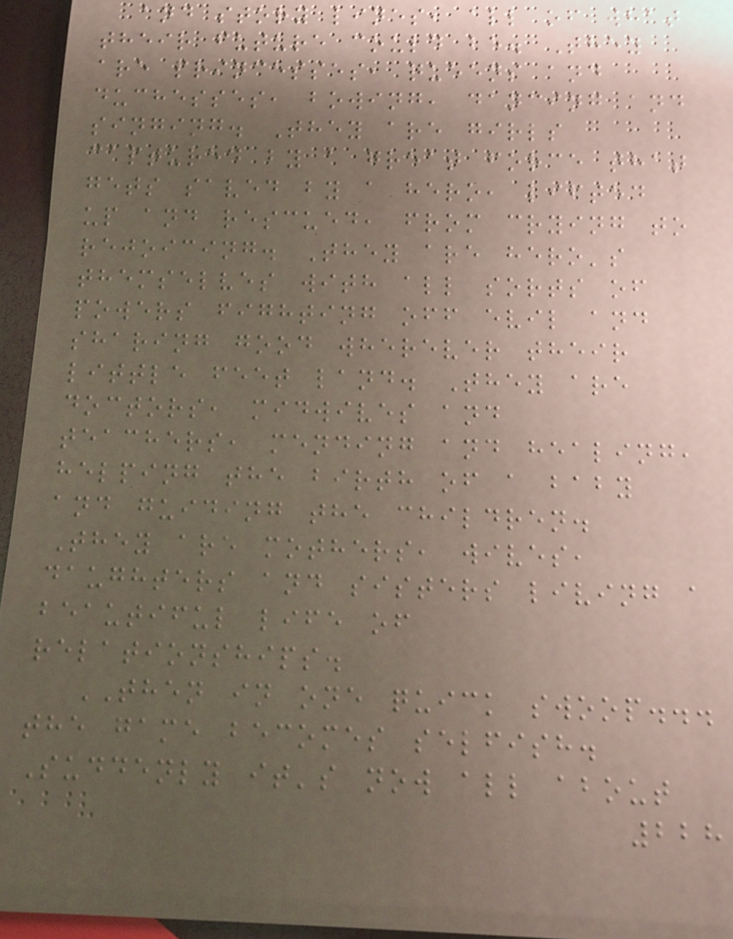and story lines, all of what
their future could be. They
are princesses, queens and
duchesses, bowing, dancing and
singing. They are girls
captured by a great force that
gets saved by a hero, lifted
up and rescued, from crying to
rejoicing. They are hero's
themselves with all sorts of
powers fighting off evil and
sharing good wherever their
little feet land. They are
doctors, midwives and
teachers, mending and healing,
helping the birth of a baby
and guiding the children.
They are mothers, wives,
daughters and sisters living a
beautiful life of
relationships.
THEN in one quick swoop...
the game becomes selfish.
Suddenly it's now all about
228
